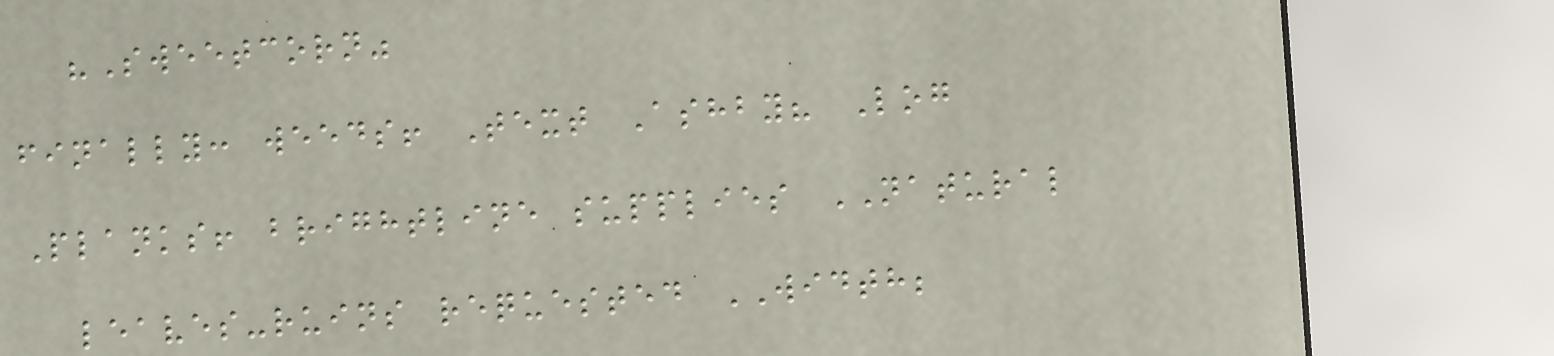"Sweetcorn"
finally: weeds! Text Ashby? Log
Planks! brightline supplies NATURAL
leaves-ruins requested WIDTH;
